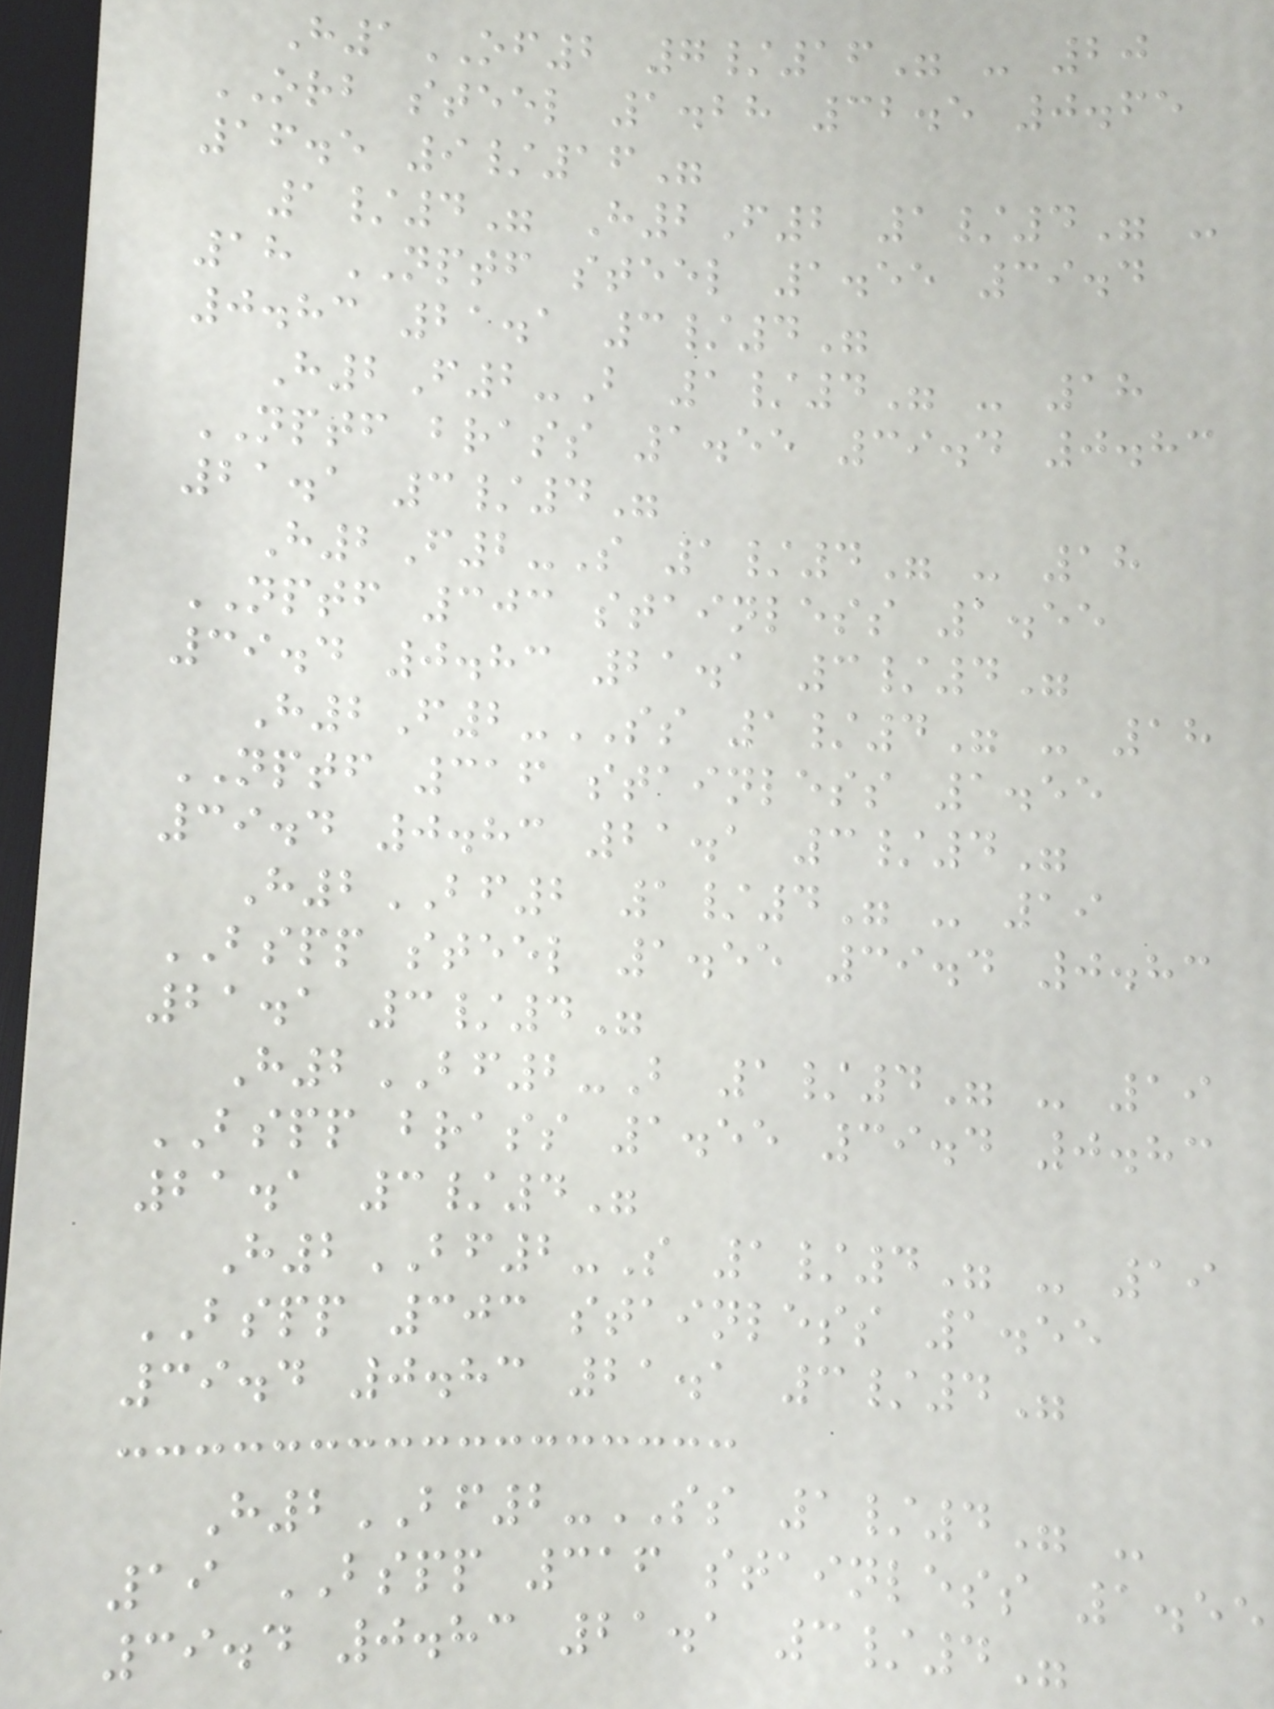H1OF2 7/16" - 20
ORB steel 1.28 32.5 0.65
16.5 9/16"
1/4" H2F2 1/4" -
18 NPTF steel 1.55 39.4
0.83 21.1 3/4"
H2F2-B 1/4" - 18
NPTF brass 1.55 39.4 0.83
21.1 3/4"
H2F2-S 1/4" - 18
NPTF 303 stainless 1.55
39.4 0.83 21.1 3/4"
H2F2-SS 1/4" - 18
NPTF 316 stainless 1.55
39.4 0.83 21.1 3/4"
H2BF2 1/4" - 19
BSPP steel 1.55 39.4 0.83
21.1 3/4"
H2BF2-B 1/4" - 19
BSPP brass 1.55 39.4 0.83
21.1 3/4"
H2BF2-S 1/4" - 19
BSPP 303 stainless 1.55
39.4 0.83 21.1 3/4"
H2BF2-SS 1/4" -
19 BSPP 316 stainless 1.55
39.4 0.83 21.1 3/4"
